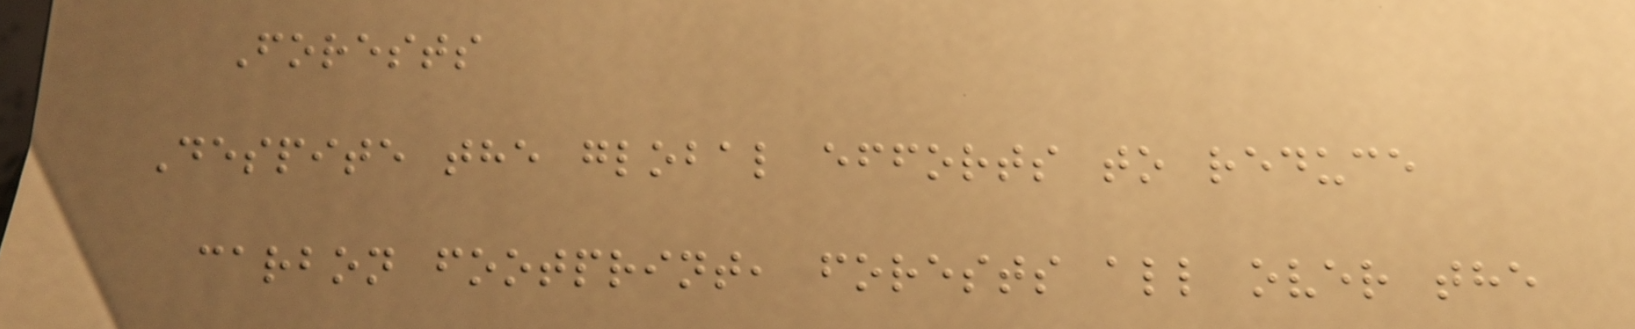Forests
Despite the global efforts to reduce
carbon footprint, forests all over the
